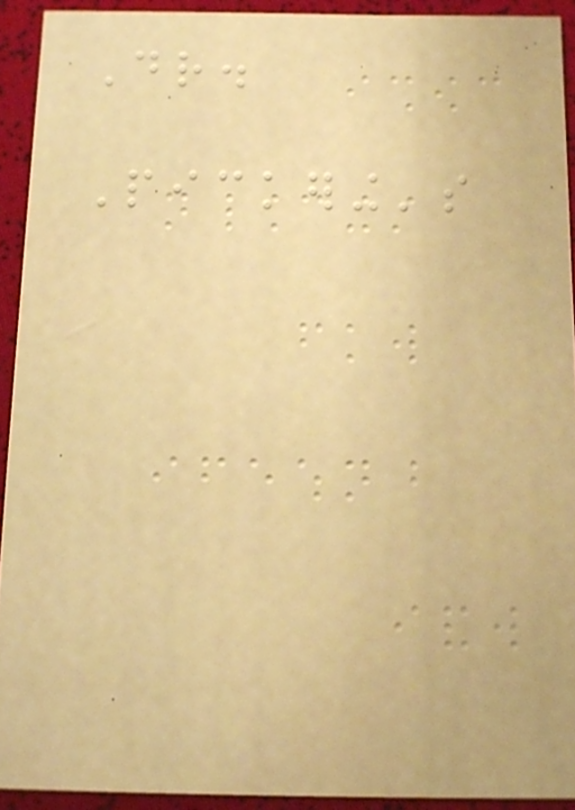Dr.
Pickering's
